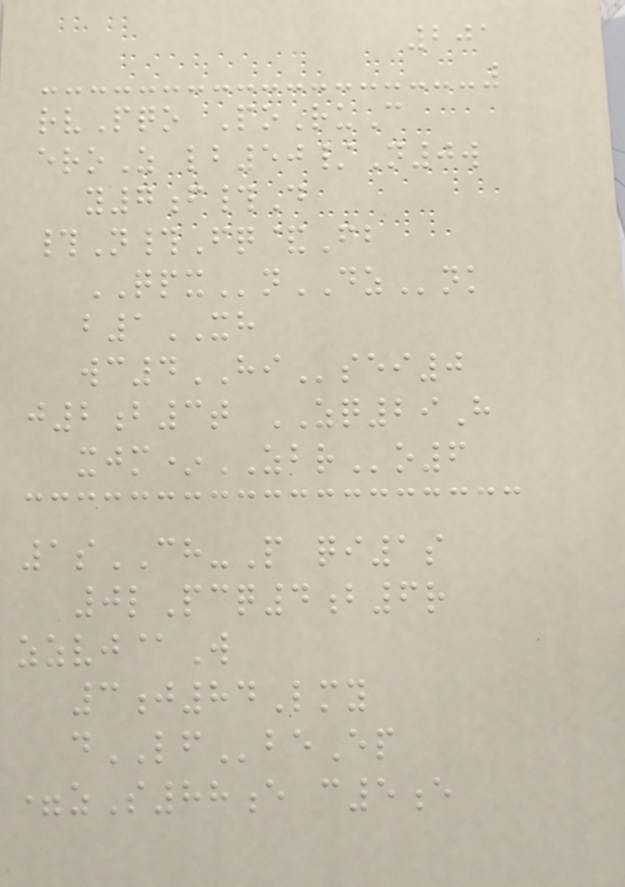201
rvPqo PoRuC
eroZ lb50/N0w
y7f#D
#N#Fq&Fb
QPXnDZnk
b1XH
wc4HIsei0
j2b3t ZQ29H
xjm*ZBRo6
1sCH-P qi1s
0lPcq4b6r
zzvj@W
3j84Lmy
dLFbeEp
=zS88e c5e
